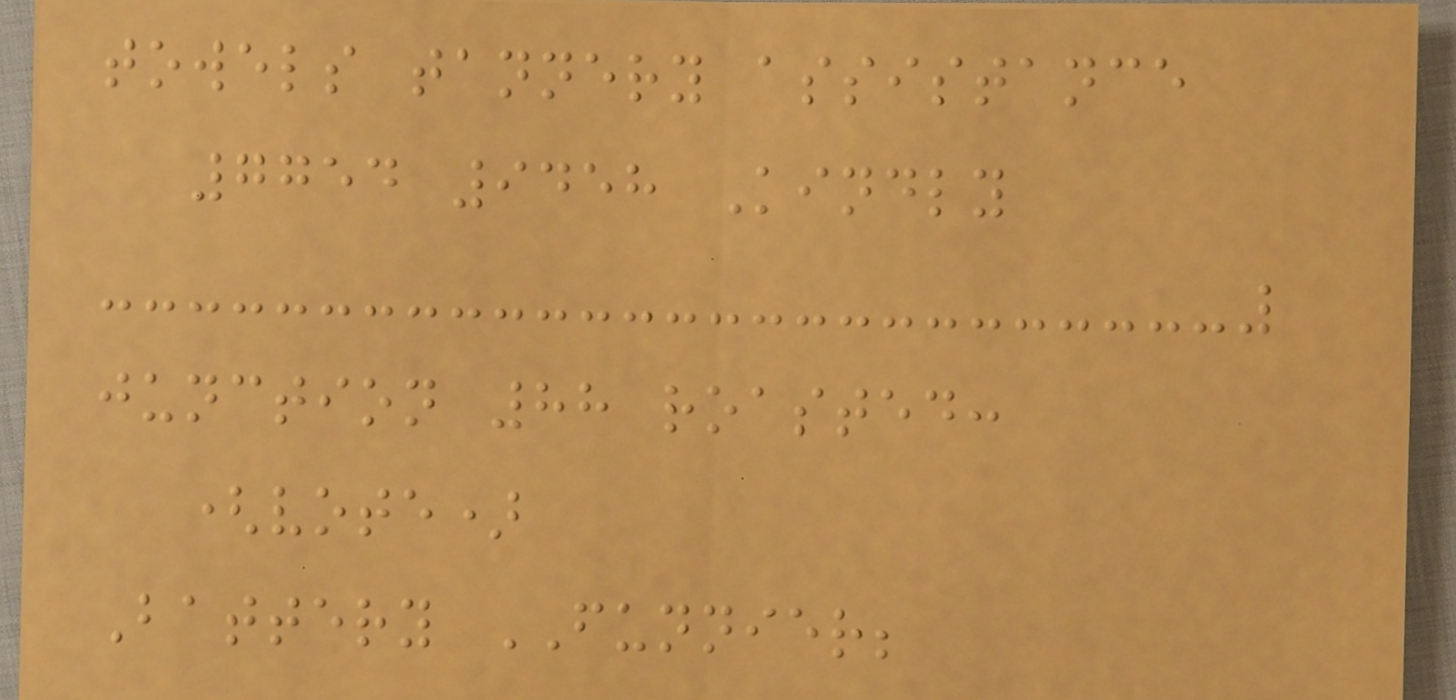towels tannery assistance
7754 9458 Kindly
junction 88 roasted:
(vote)
Battery FUNNIER;
